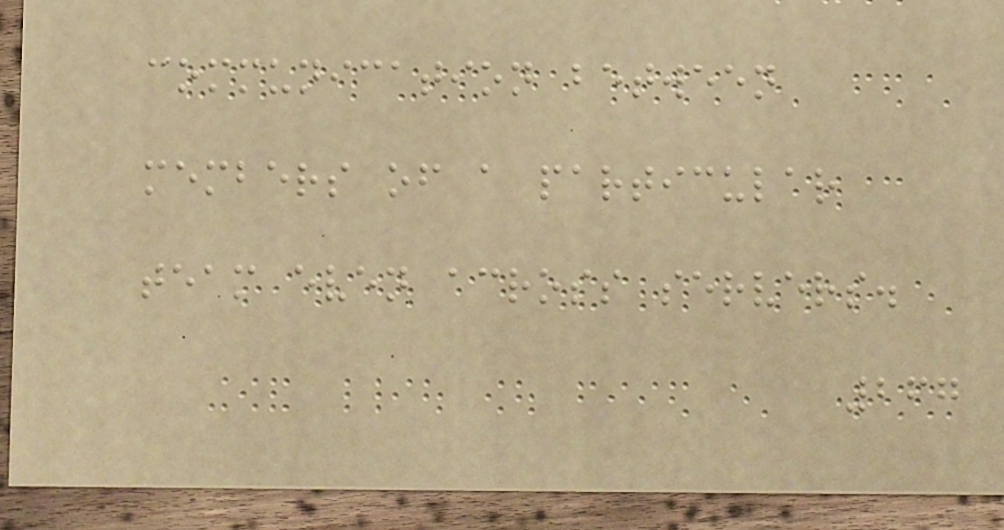communication between
members of a particular
team even across servers.
267
